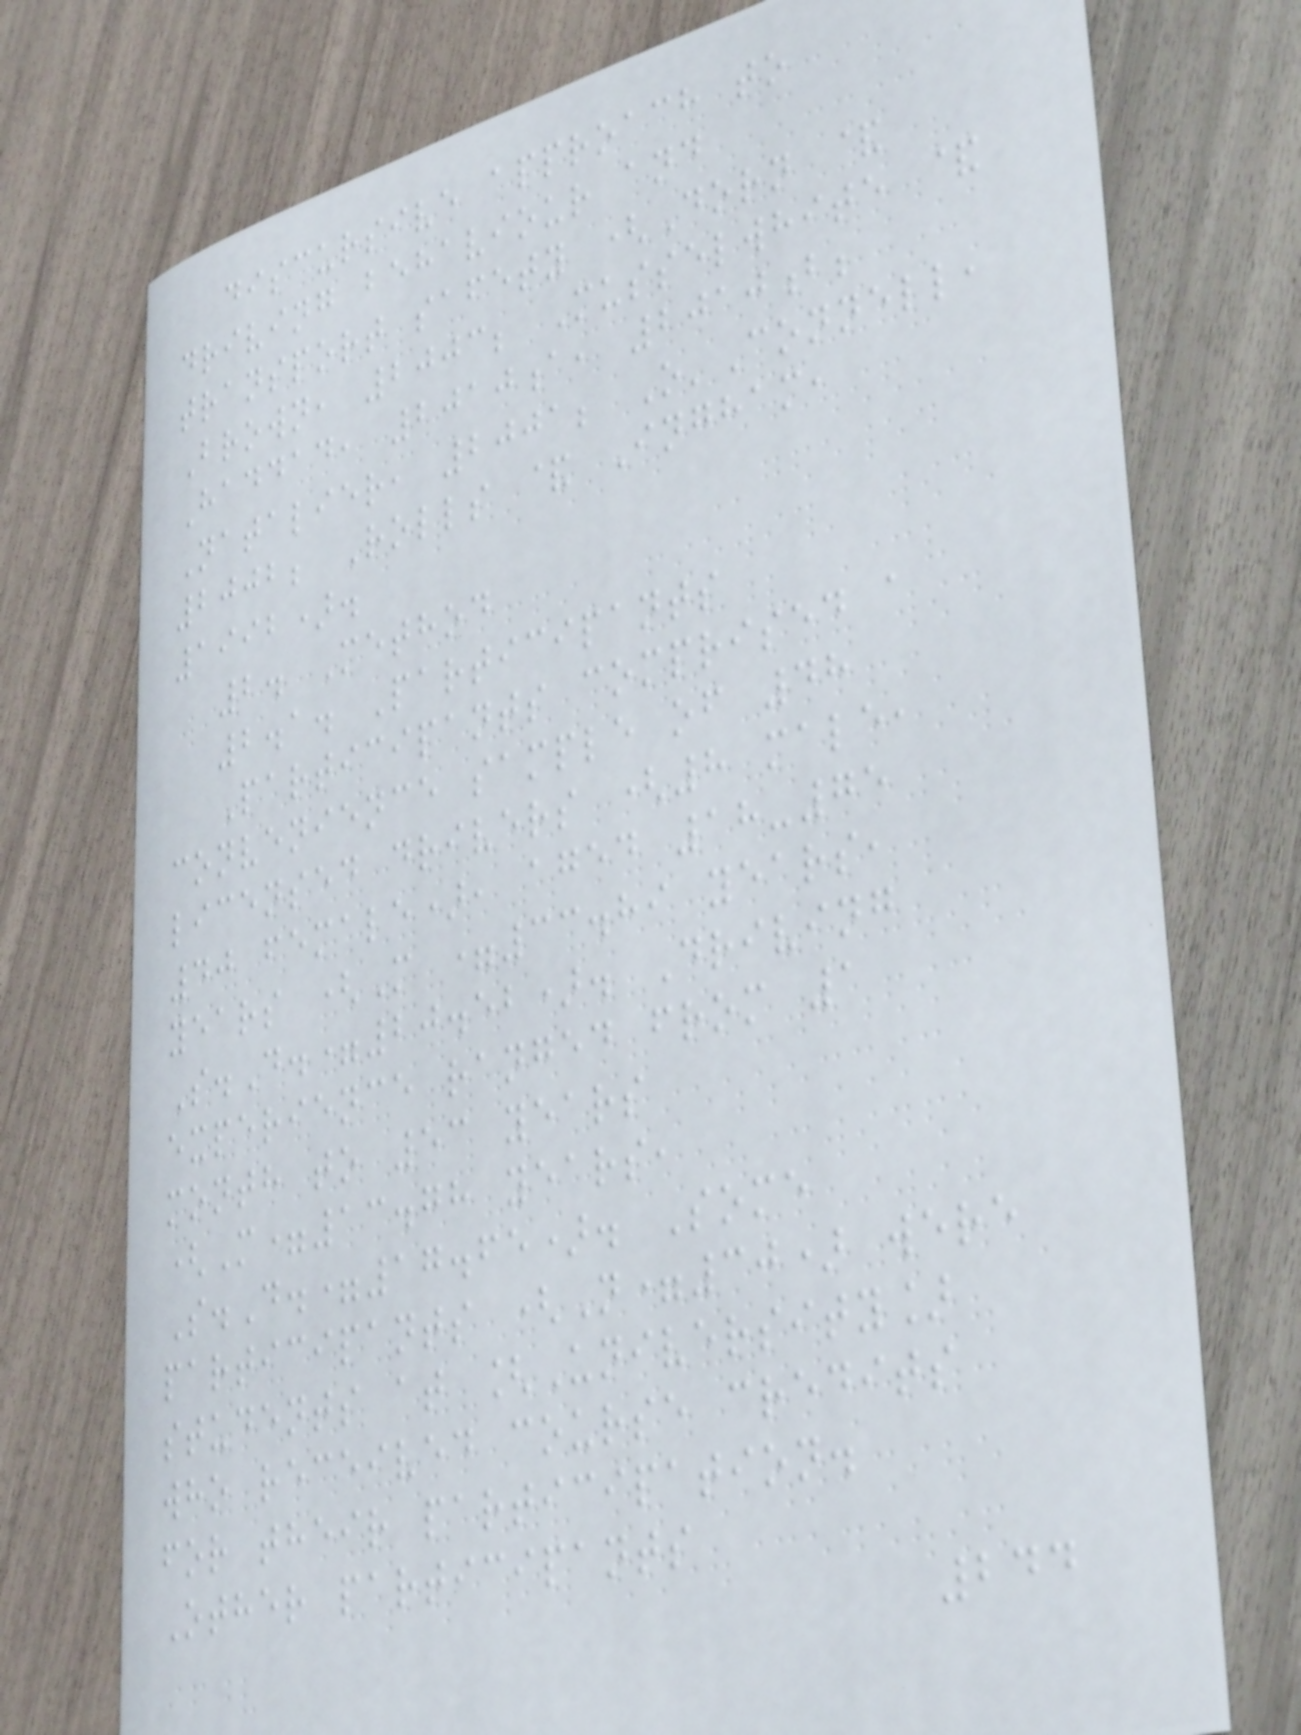discursive approach to
driving behaviour and
transport safety (Dorn &
Brown, 2003; Musselwhite &
Haddad, 2010a, 2010b;
Natalier, 2001; O'Connell,
2002; Rolls & Ingham,
1992).
2. Method
2.1. Participants
Participants comprised a
convenience sample of 48
licensed drivers (8 male,
40 female), aged 18-75
years (M =33.89 years,
S.D.=20.52). Driving
experience ranged from 1
month to 53 years
(M=13.78 years,
S.D.=17.65). Some
participants (N=30) were
students at [University]
who received course credits
for their participation.
Other participants
244
